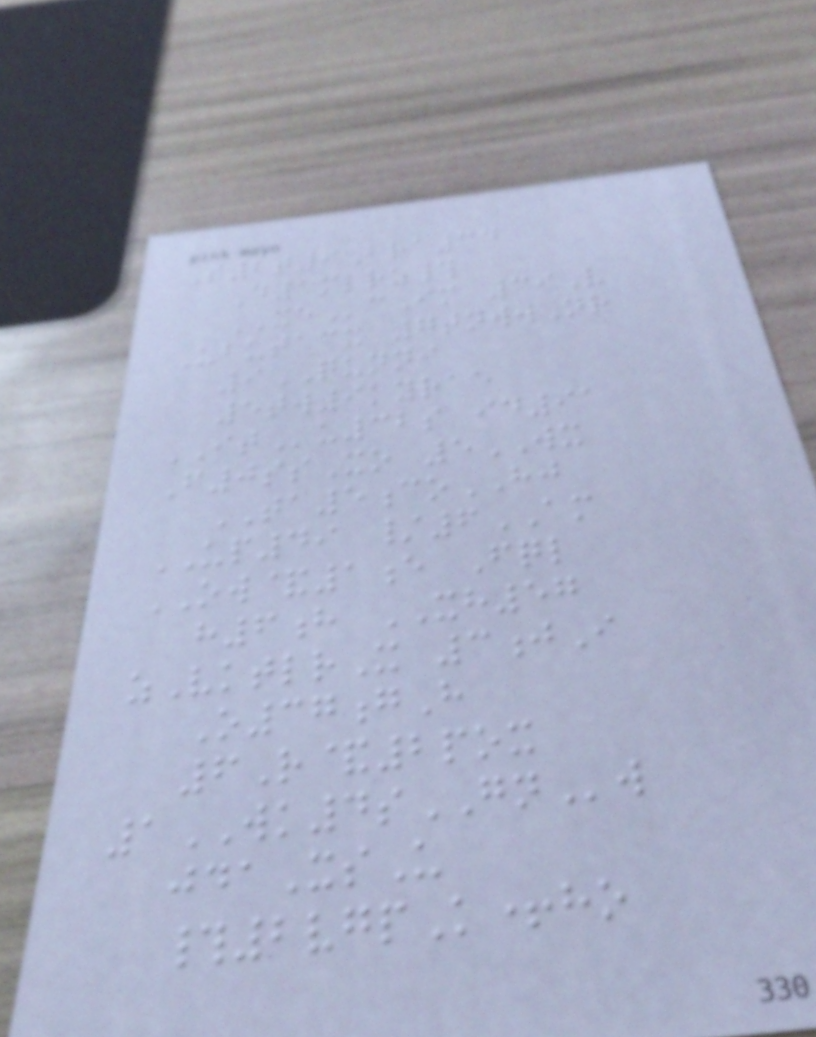S2t9Bra34
D1mlrz#
XEcIm 39V
Ubutacx 7tnwwNr
9QUNNI
5tw9kyrae
ITu32s id91
F0ssXo 5WX
TA5coHJ
UP49 /6AM
OW&1e Fql
h6h XH57
zVktlrX 3jI
O37gH
6R&2pox
1WK4sGNw
jdaXsU
#2vgpK+ho
